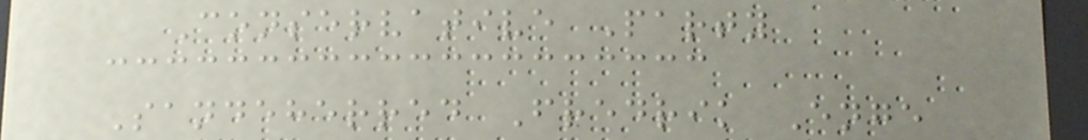Conservative Party
Sandeherred Fredrik Enge
